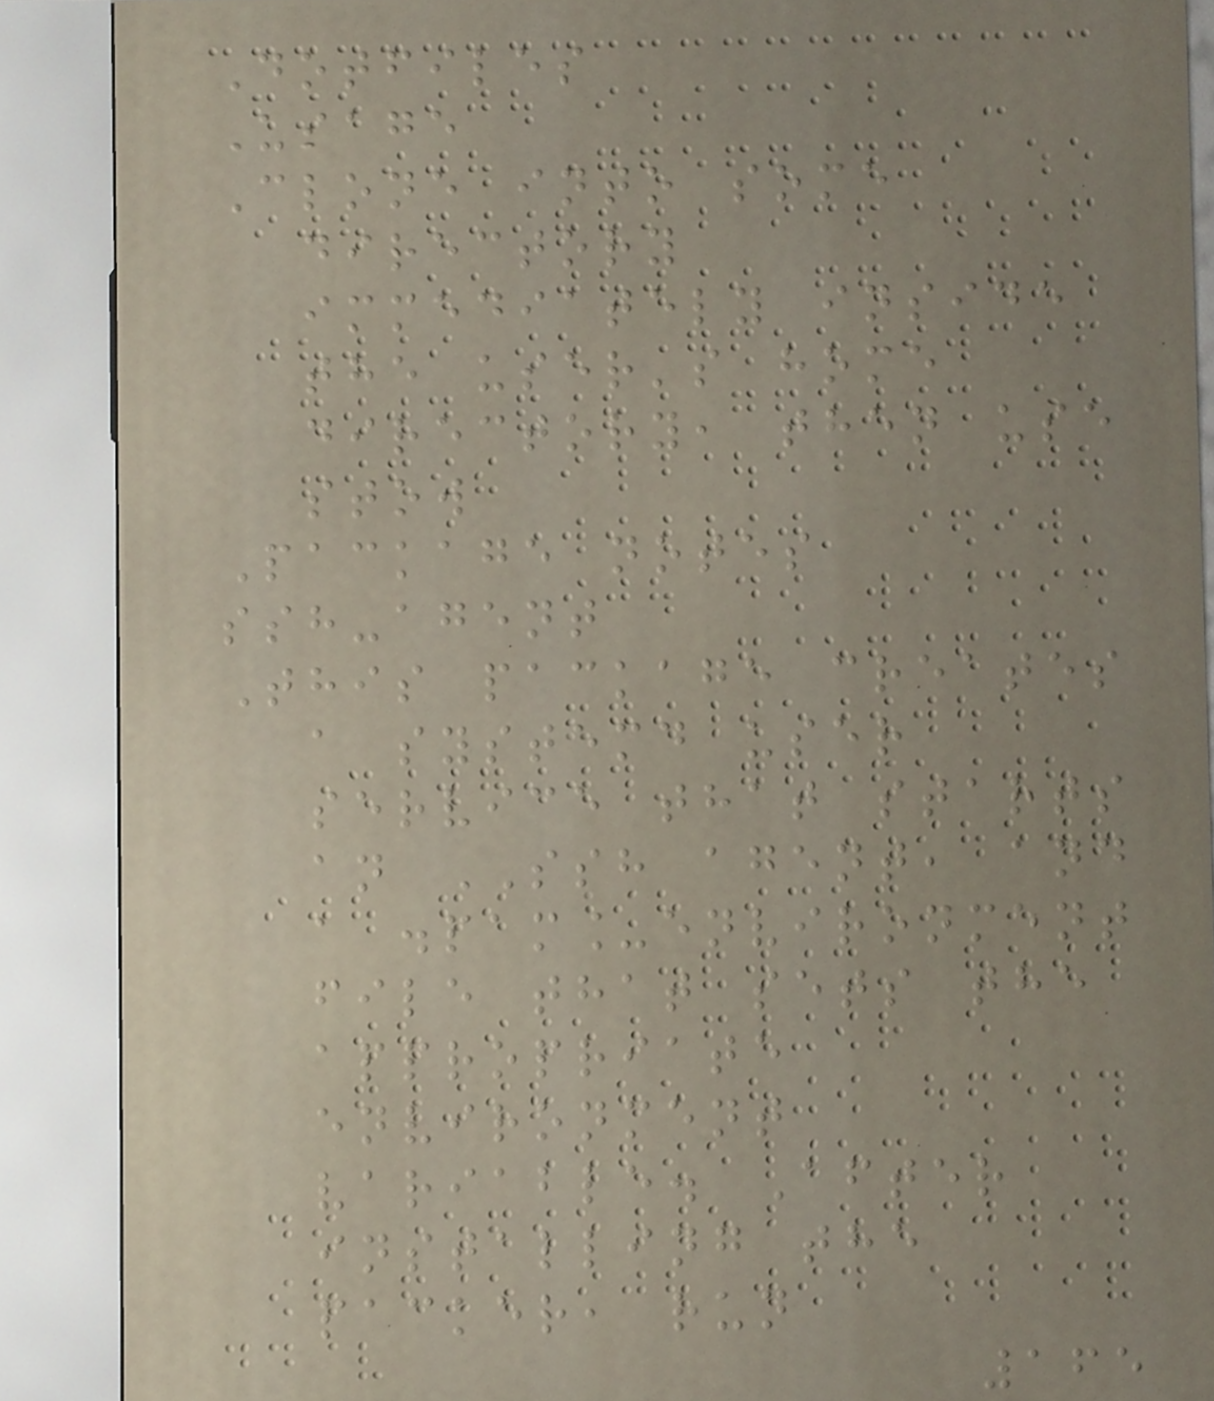Dotfiles
Usage
Clone into some
directory
immediately inside
the user's home
directory, then use
stow
Package notes
ssh-agent
This package creates
a systemd user
service that starts
an SSH agent, and
a .pam_environment
file that sets the
appropriate
environment
variable. After
installing the
packer, run
165
